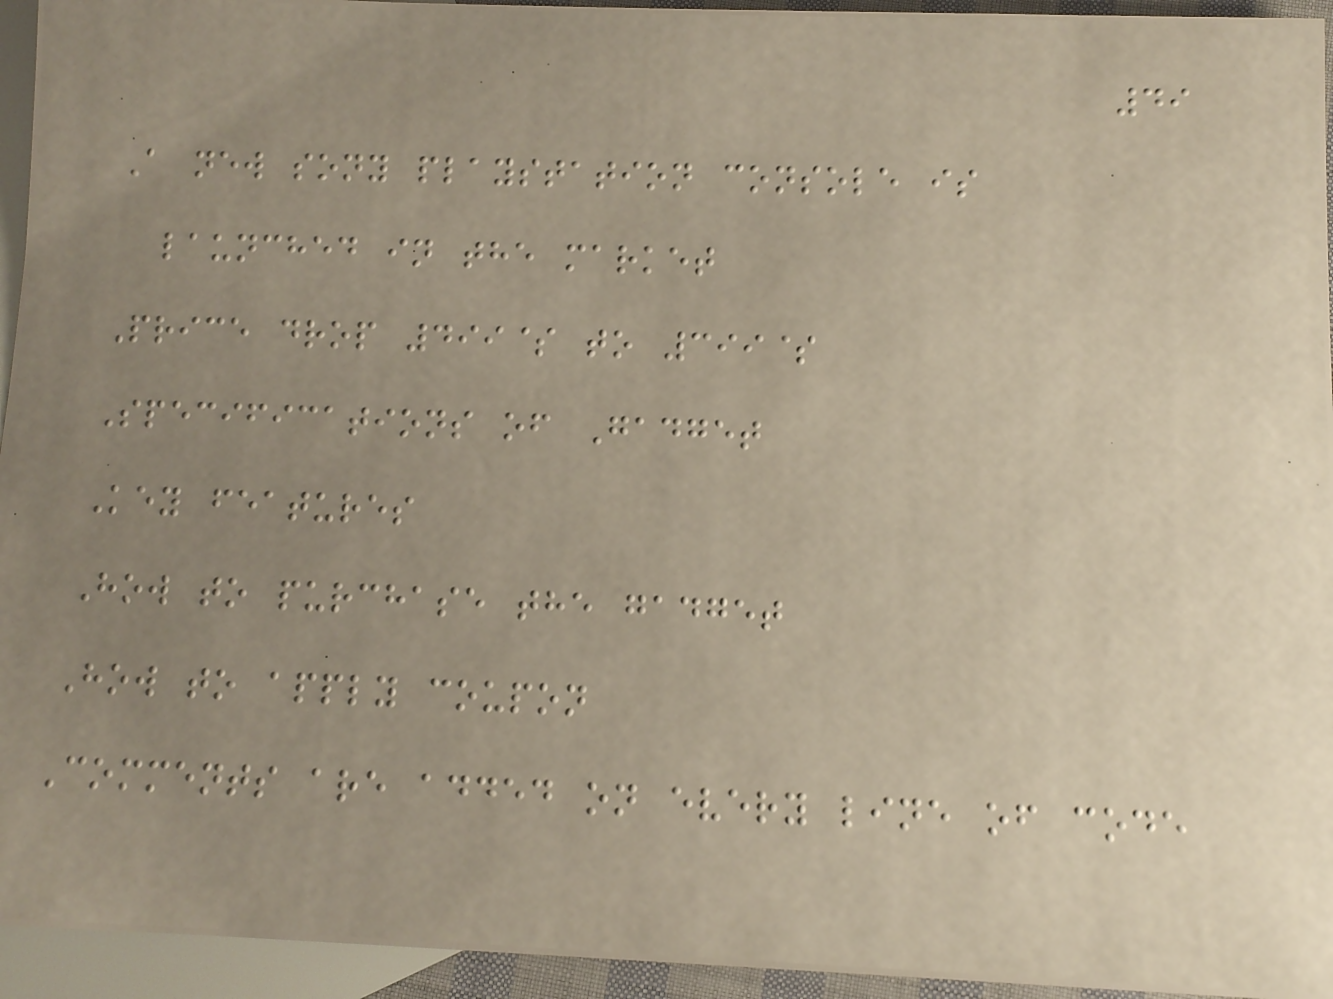49
A new sony playstation console is
launched in the market
Price drop 499$ to 399$
Specifications of Gadget
Key features
How to purchase the gadget
How to apply coupon
Comments are added on every line of code
